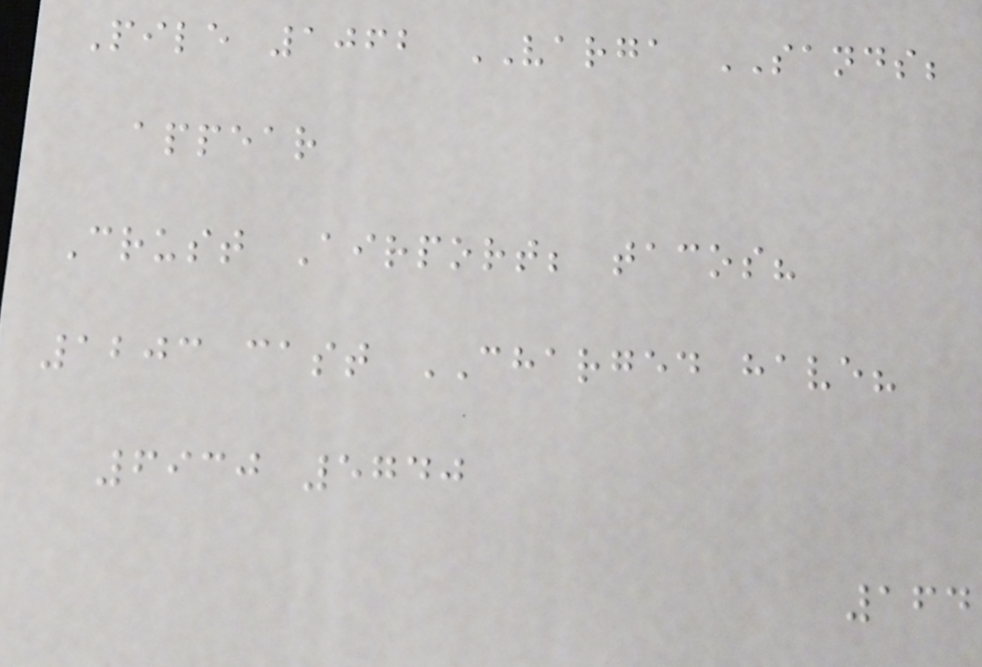Pile 1062 VARGA SANDS;
appear
Crust Airport; tacos?
1203 cast CHARGED have?
6930 5740
164
